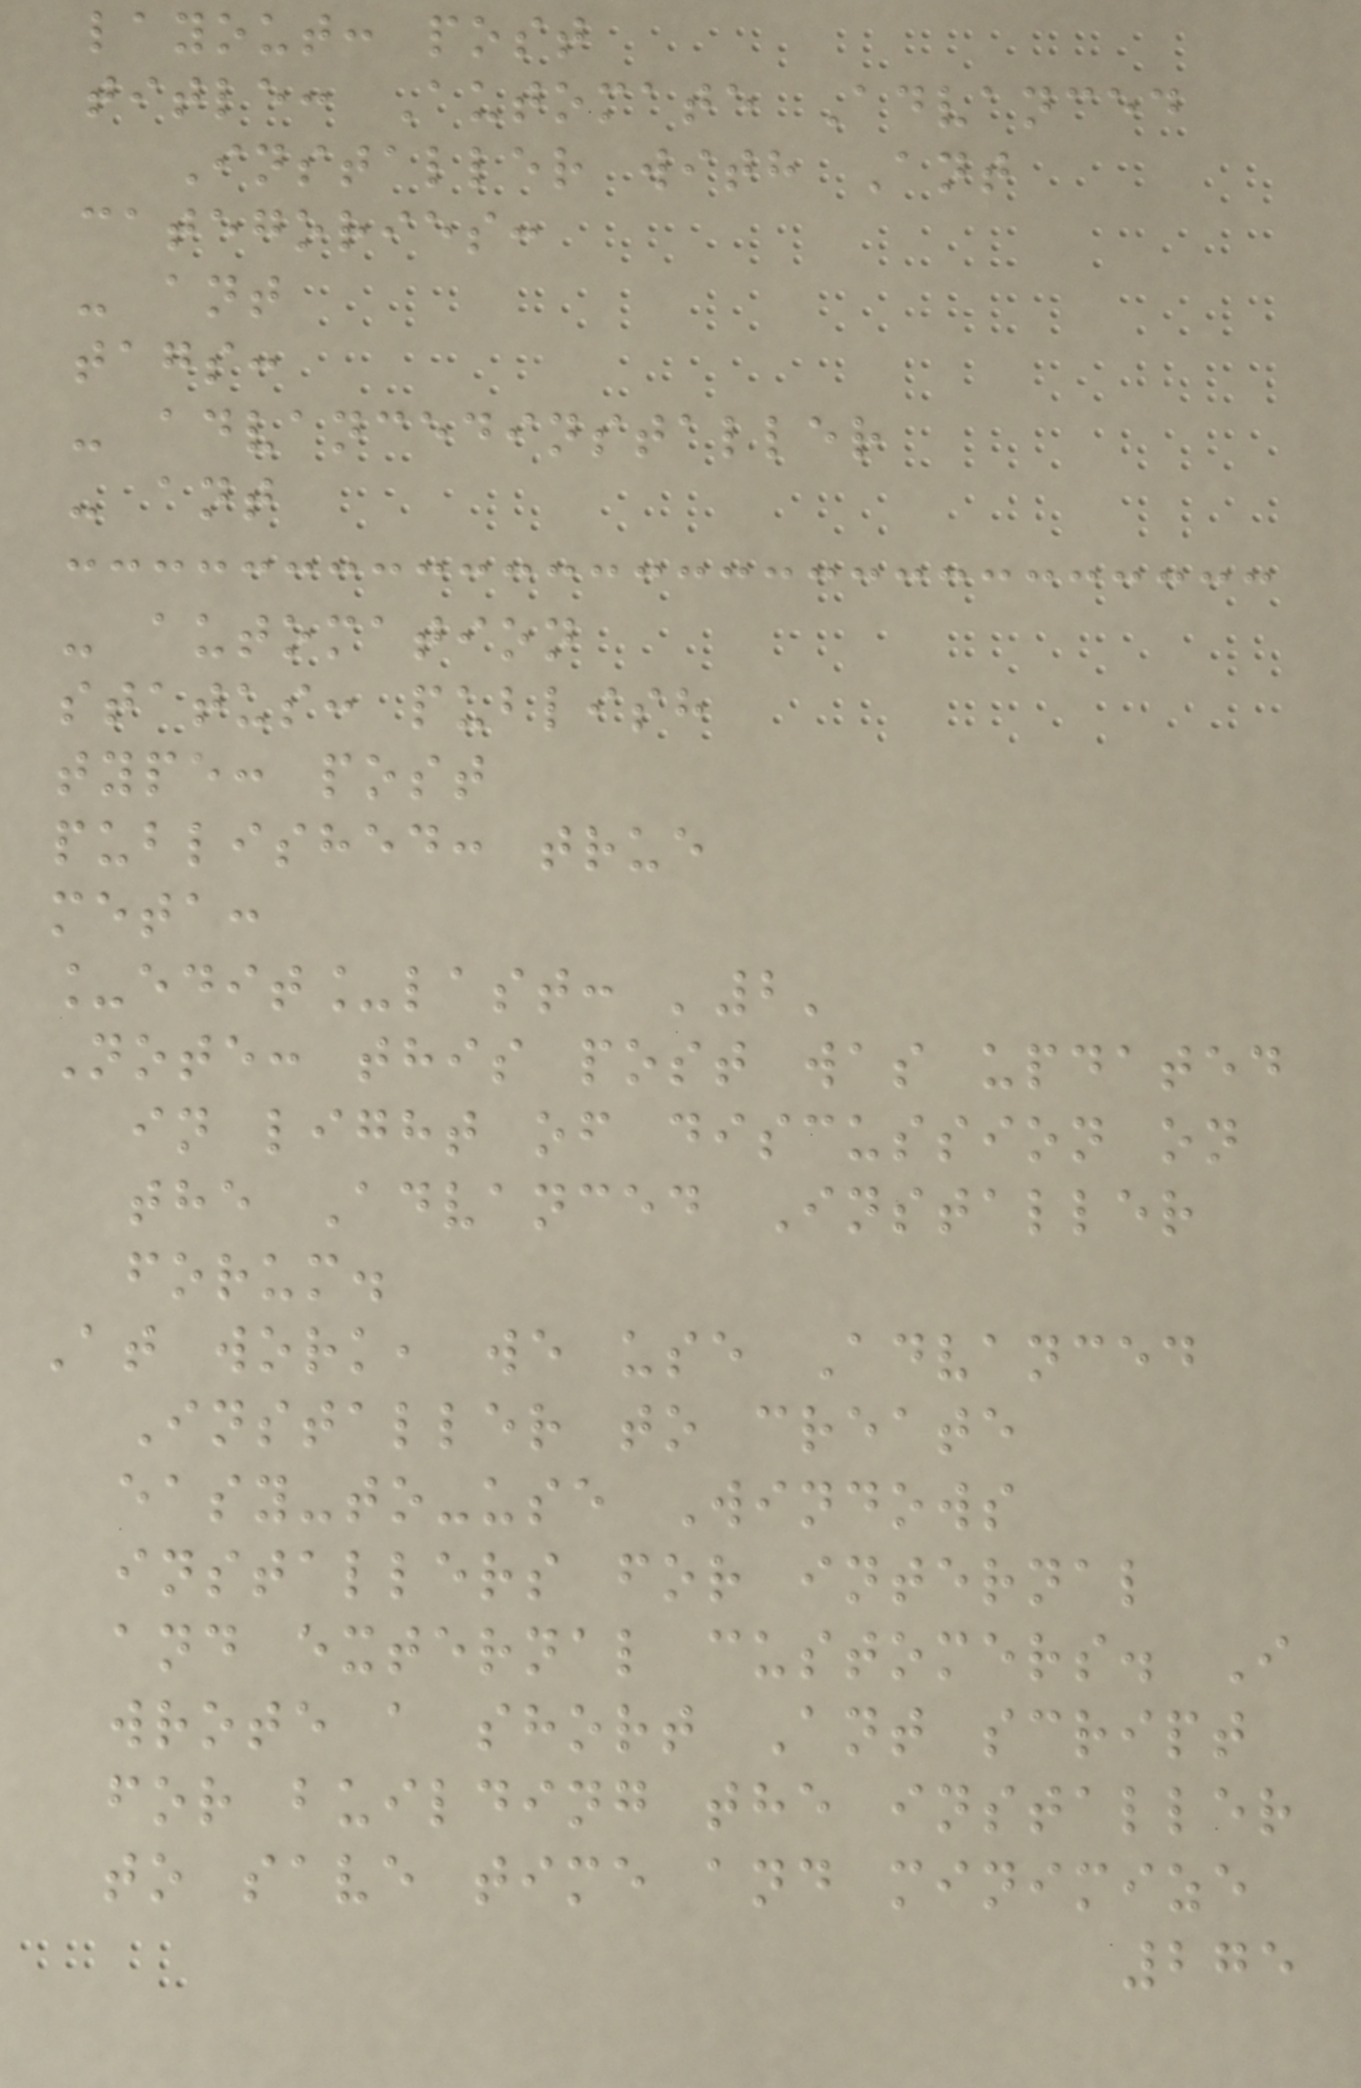layout: post
title: Automate Advanced
Installer with Ant
categories:
- ant
tags:
- advancedinstaller
- ant
- automation
status: publish
type: post
published: true
meta:
_edit_last: '2'
Note: this post was updated
in light of discussion on
the Advanced Installer
forum.
At work, we use Advanced
Installer to create
easy-to-use Windows
installers for internal
and external customers. I
wrote a short Ant script
for building the installer
to save time and minimize
275
